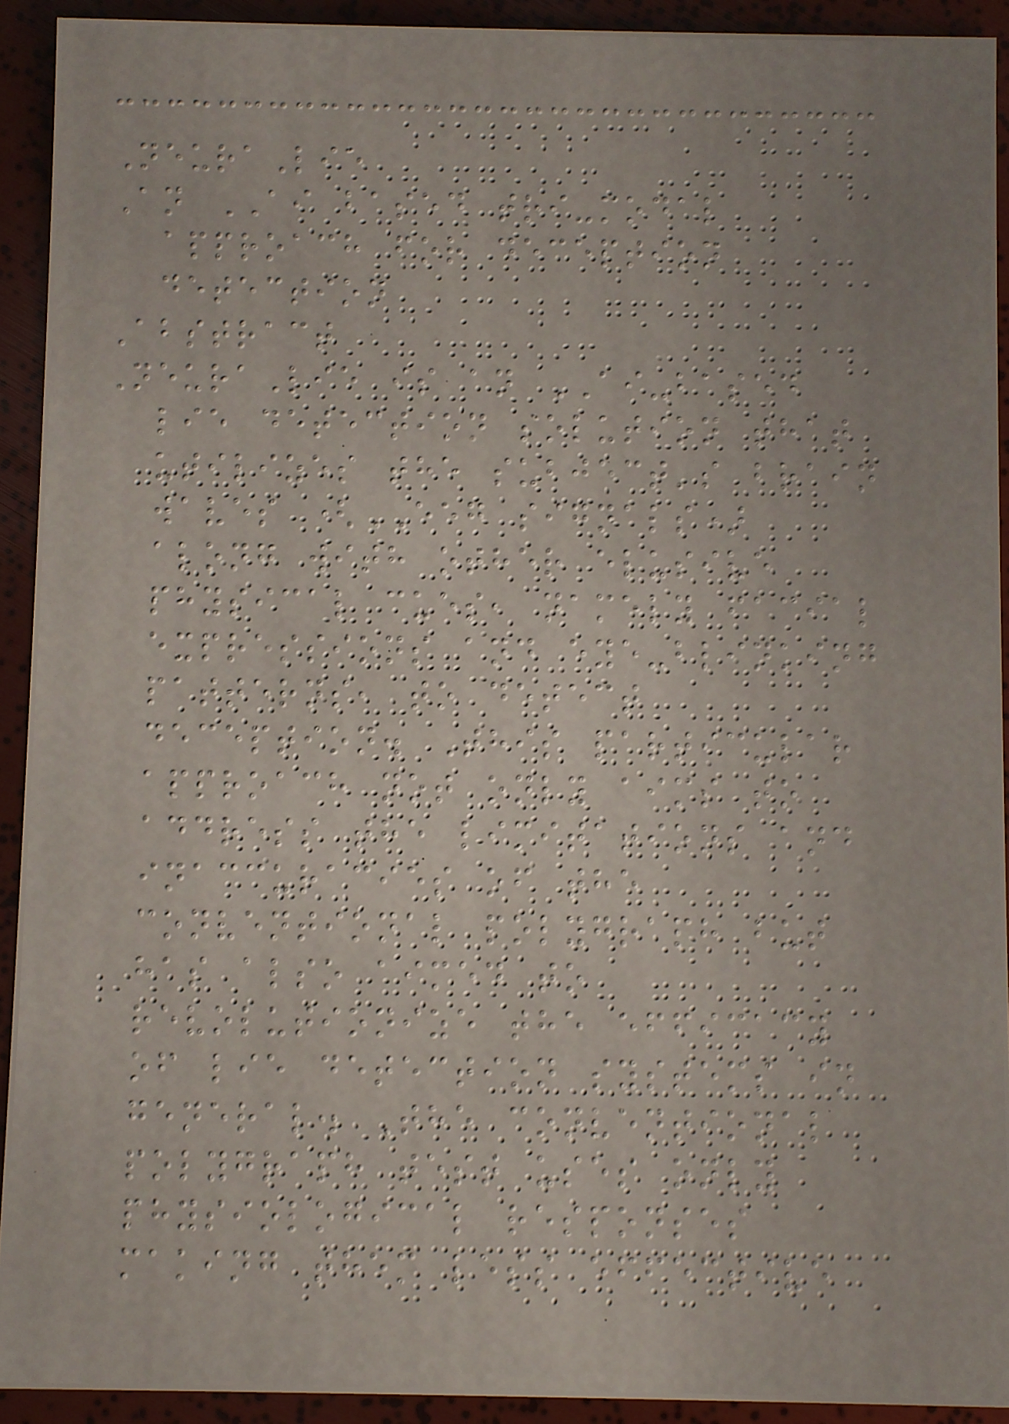NeuraLie
An AI based tri-modal
approach for deception
detection
Abstract
NeuraLie is an AI-based
lie detection solution that
utilizes the subject's brain
waves (EEG signals)
along with other elusive
physical cues, namely facial
expressions and eye-blinking
patterns, to detect
deception. This particular
approach not only aims to
address the limitations and
inaccuracies of the
conventional polygraph but
has also aimed to
revolutionize the efficacy
of lie detection systems in
general. The conventional
polygraph test uses only
physiological responses
making them less effective
